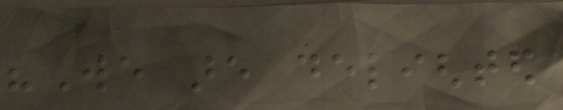"We are delighted
